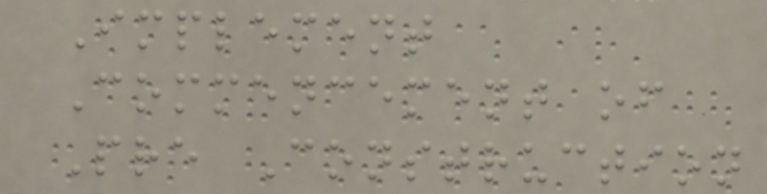Implement
Commencement of
Pre Construction
